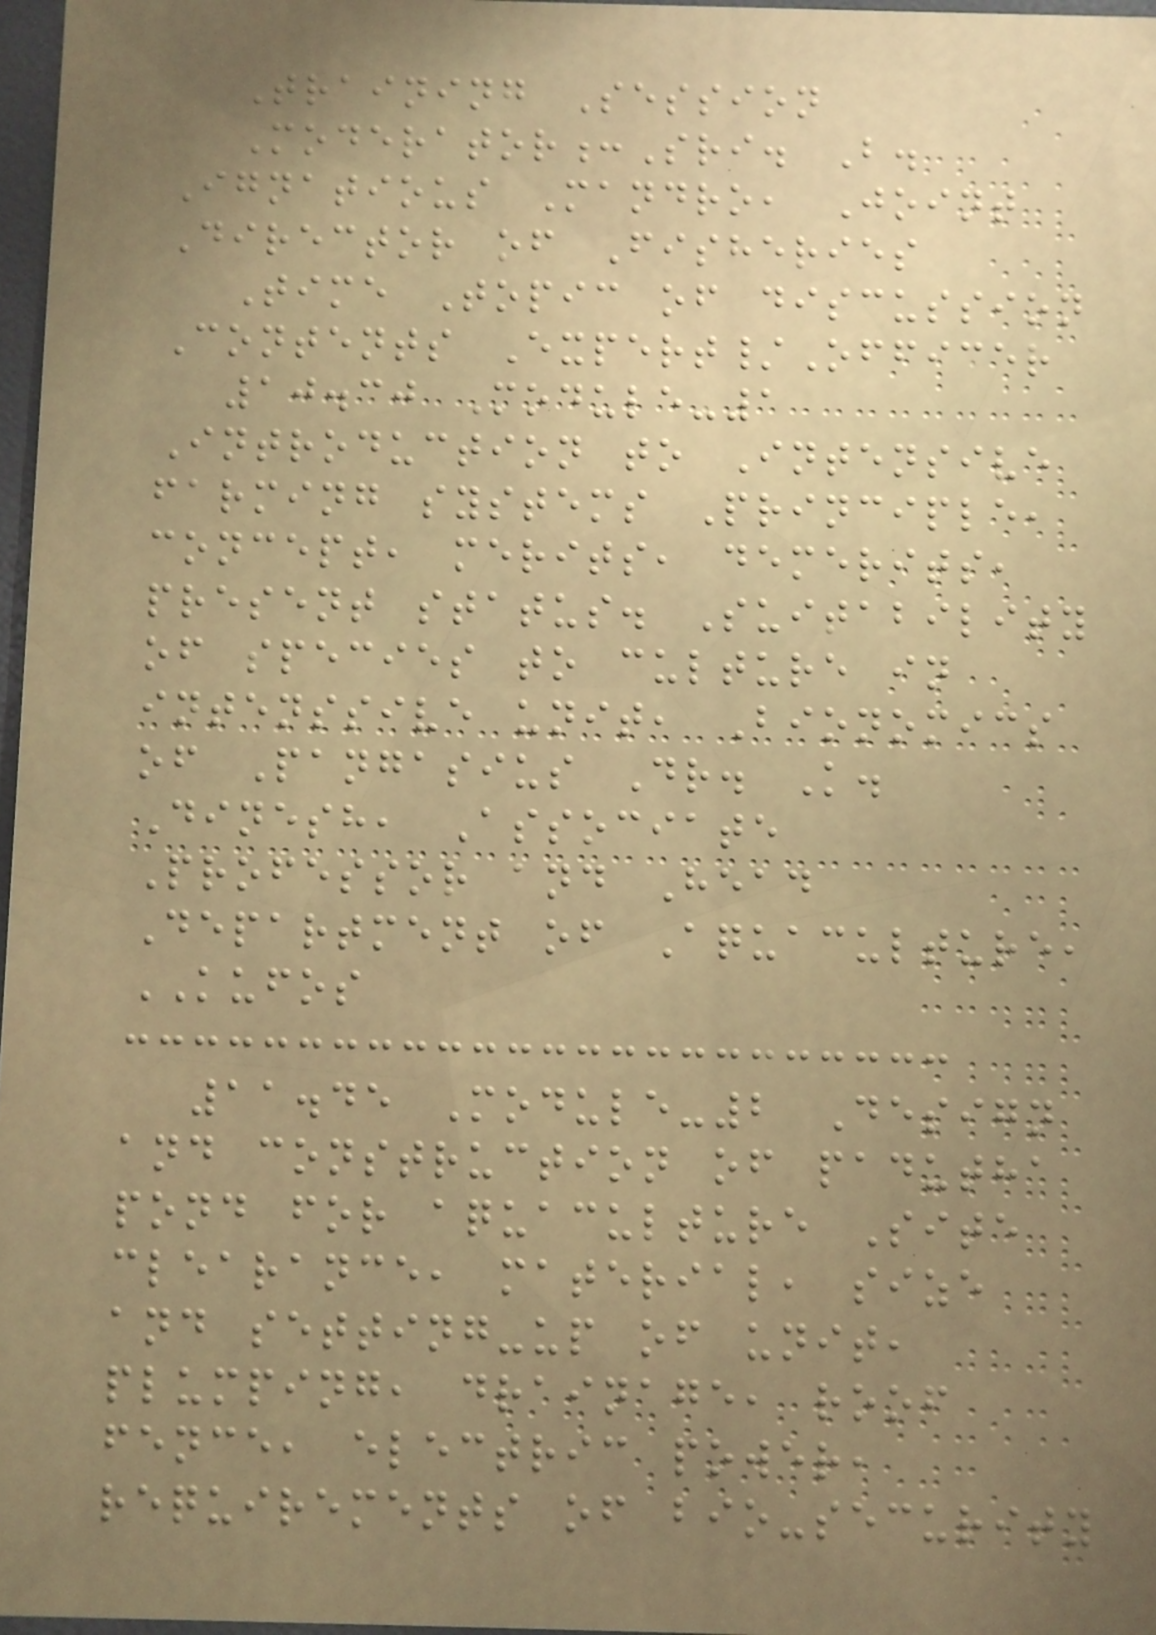Training Session
Moderator:Sri. B.
Ignatious Mandro, Joint
Director of Fisheries
Time Topic of discussion
Contents Expert/Officer
10.30 Module-1
Introduction to Intensive
farming systems Principle,
concept, merits, demerits,
present status. Suitability
of species to culture in
intenssive unit, Bionomics
of Pangasius Dr. K.
Dinesh, Associate
Professor and Head
Department of Aquaculture,
KUFOS
11.45 Module-2 Design
and construction of padutha
pond for aquaculture Site
clearance, material, size
and setting-up of unit,
plumping, drainage, roof
fence, electric power,
requirements of bio-security
